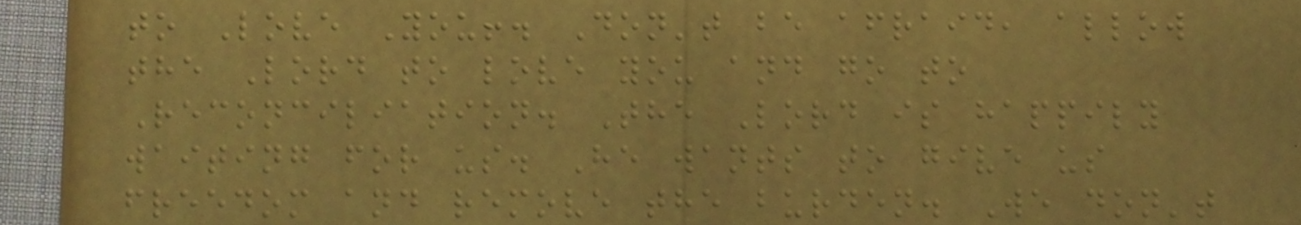to Love You!. Don't be afraid, allow
the Lord to love you and go to
Reconciliation. The Lord is happily
waiting for us. He wants to give us
freedom and remove the burden. We don't
